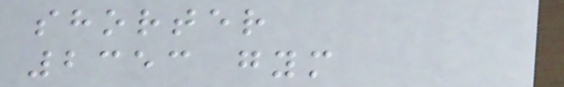shorter
2353 gym
